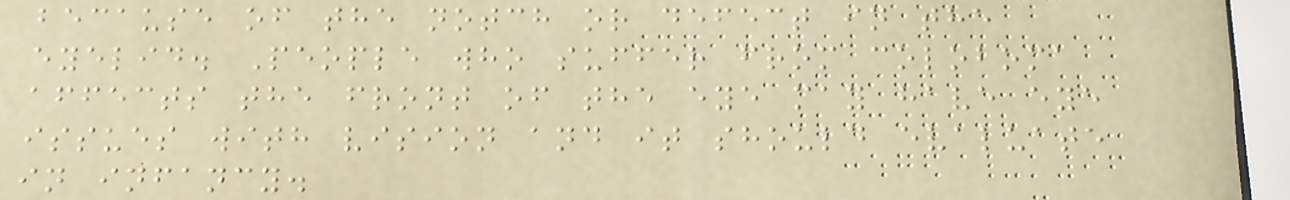because of the notch or defect in the
eyelid. People who suffer from coloboma
affects the front of the eye may have eye
issues with vision and it should evaluate
in infancy.
